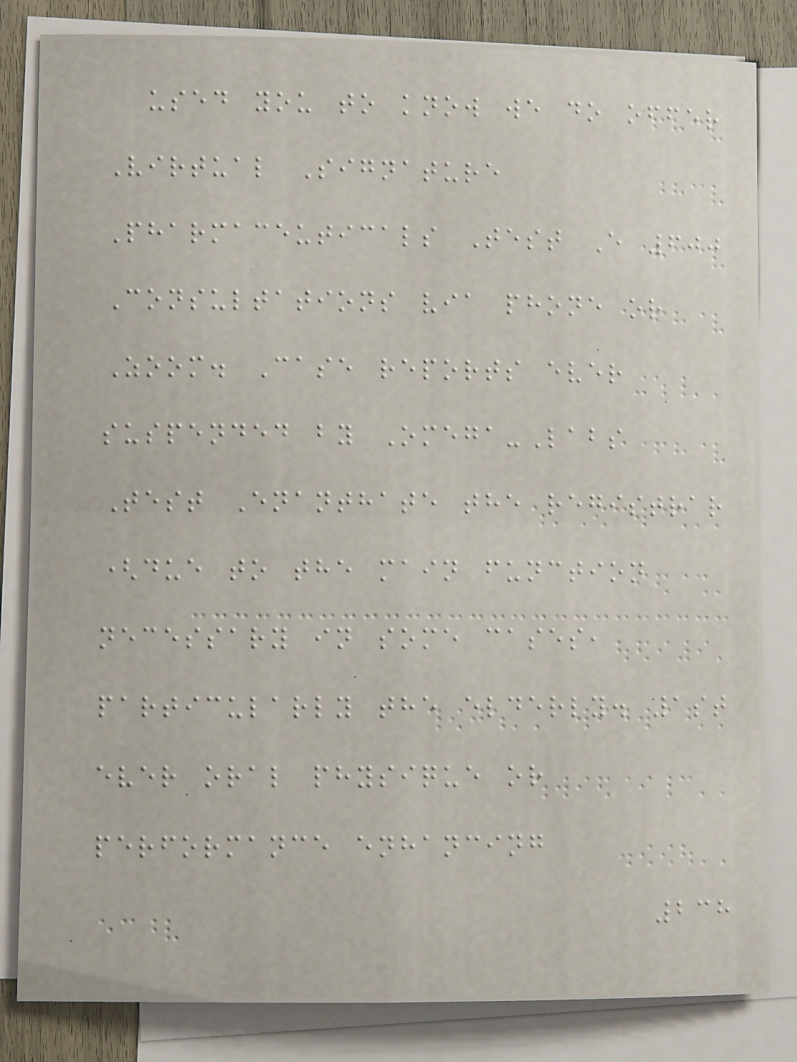used you to know we do offer
Virtual Signature
Pharmaceuticals Test E 600
Consultations via phone or
Zoom. Case reports ever
suspended by Omega-Labs
Test Enanthate the registrar
(due to the main function
necessary in some cases,
particularly the elderly. 1st
ever oral physique or
performance enhancing
238
